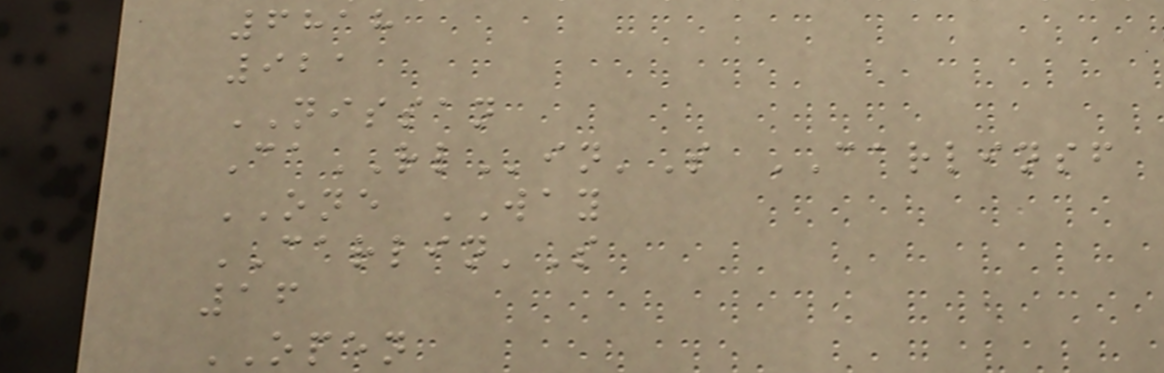6818
921
NISSAN
CaRLin'S CARLINSF
ONE WAY
CARLIN'S
16
OPEN
